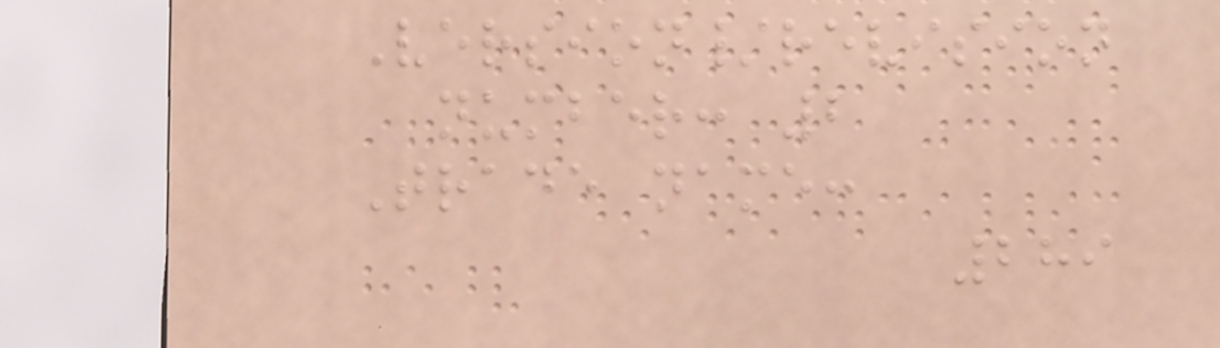Version/revision
number: 2
Trade name:
289
